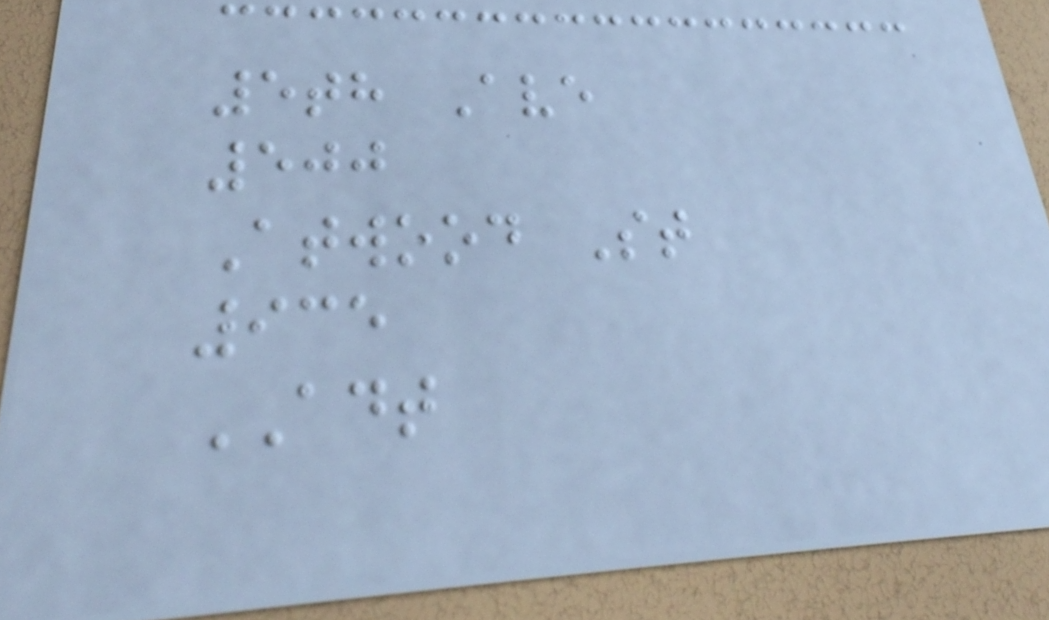5th Ave
500
Atwood St
935
ADT
